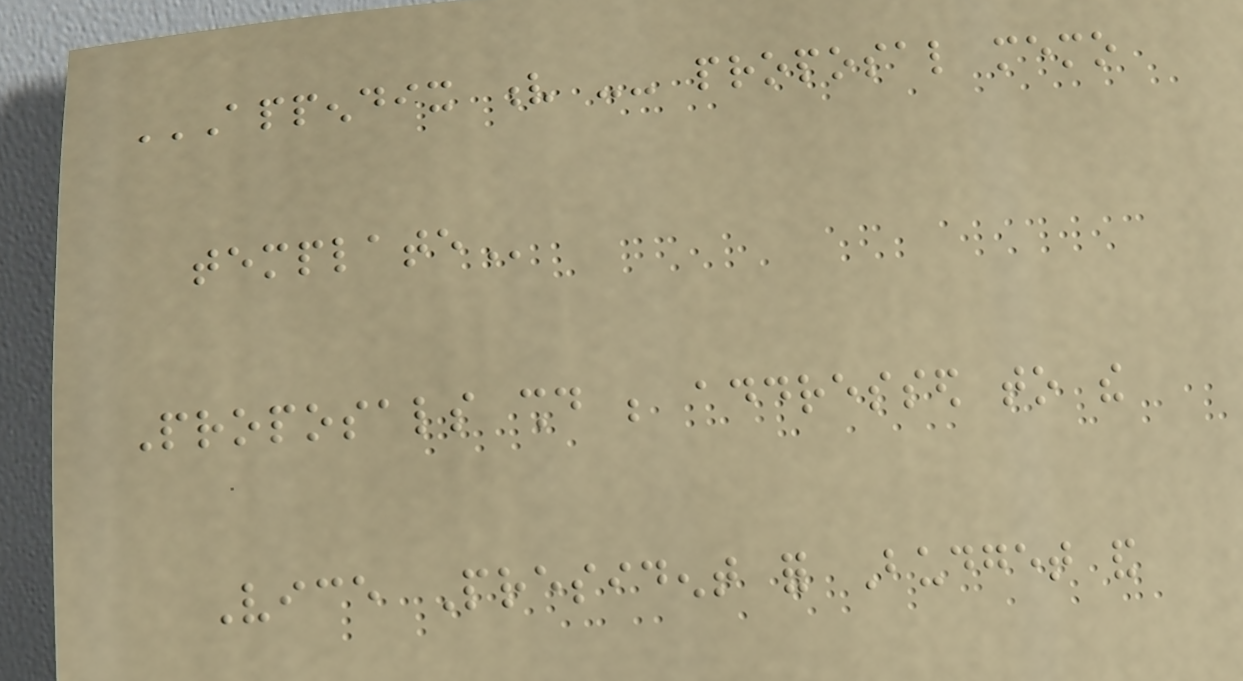APPENDIX V -- PROPOSAL MEMO
TEMPLATE
Proposals should be addressed to the
Vice President for Budget and
